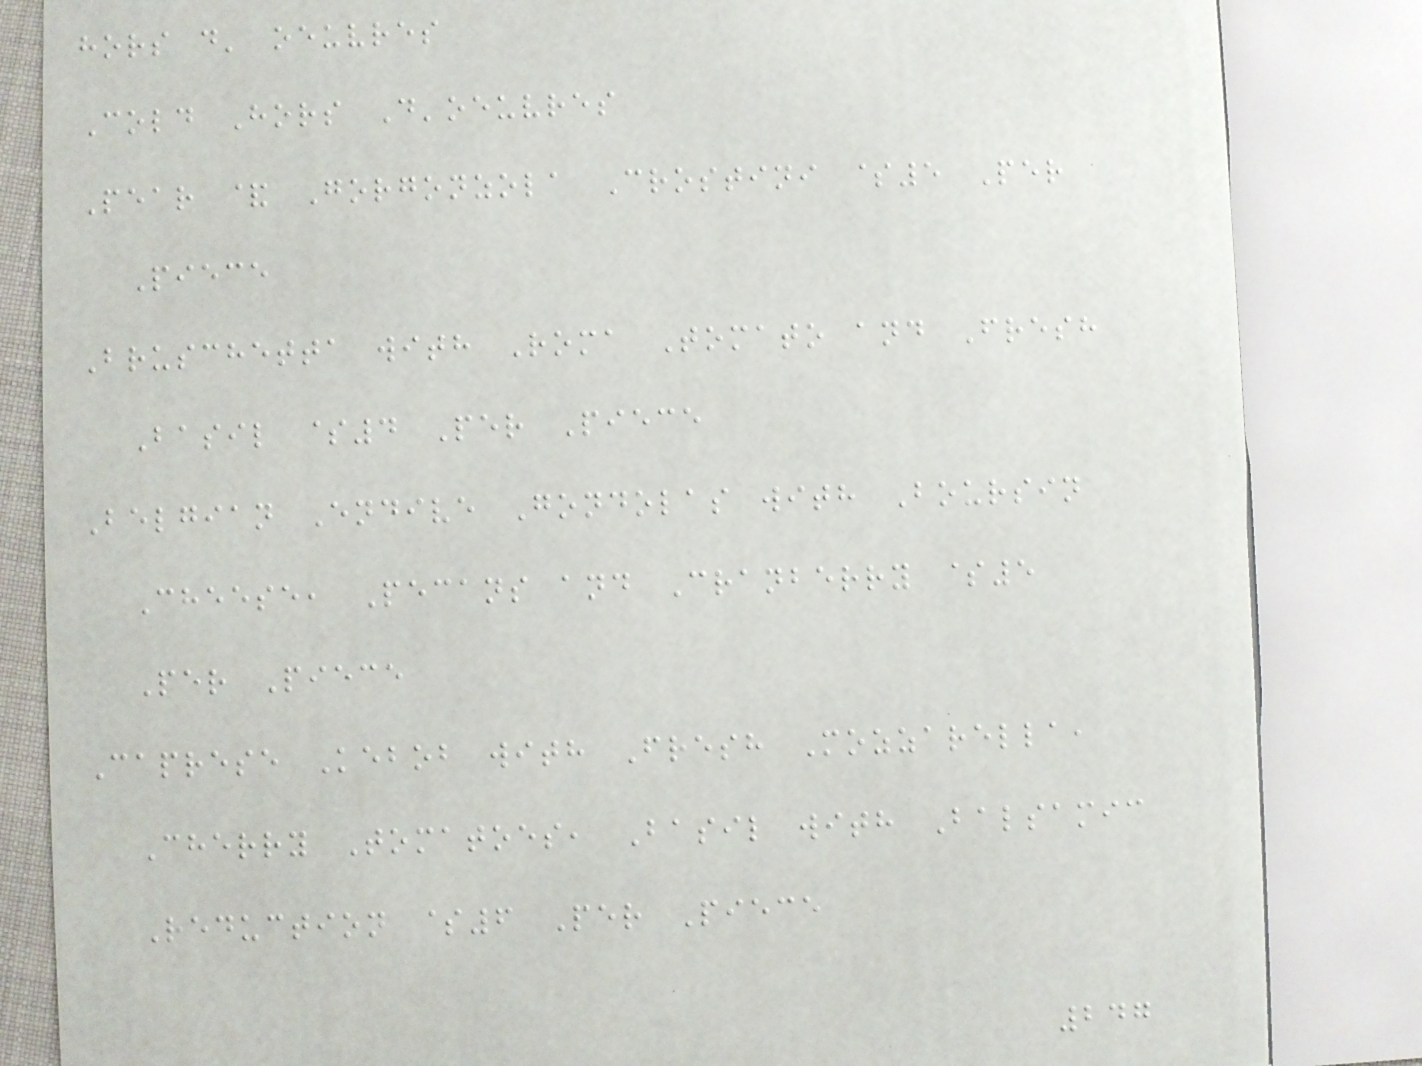hors d' oeuvres
Cold Hors D'oeuvres
Pear & Gorgonzola Crostini $5 Per
Piece
Bruschetta with Roma Tomato and Fresh
Basil $4 Per Piece
Belgian Endive Gondolas with Boursin
Cheese, Pecans and Cranberry $5
Per Piece
Caprese Kebob with Fresh Mozzarella,
Cherry Tomatoes, Basil with Balsamic
Reduction $6 Per Piece
247
